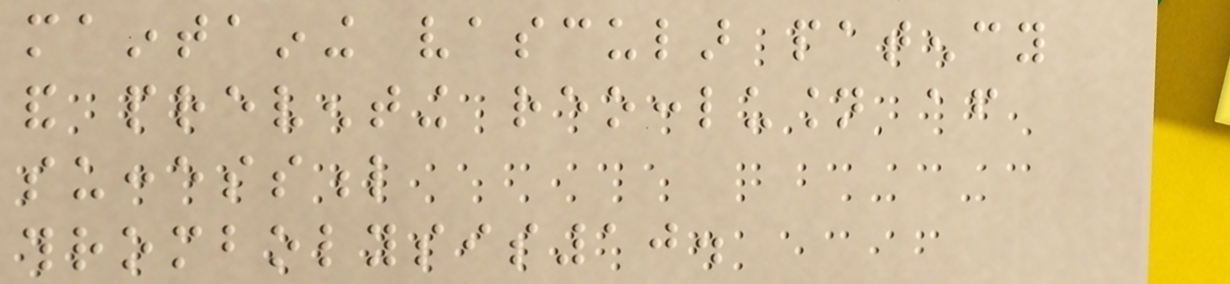maintaining vascular patency
and preventing reocclusion after
successful
thrombolysis10.
